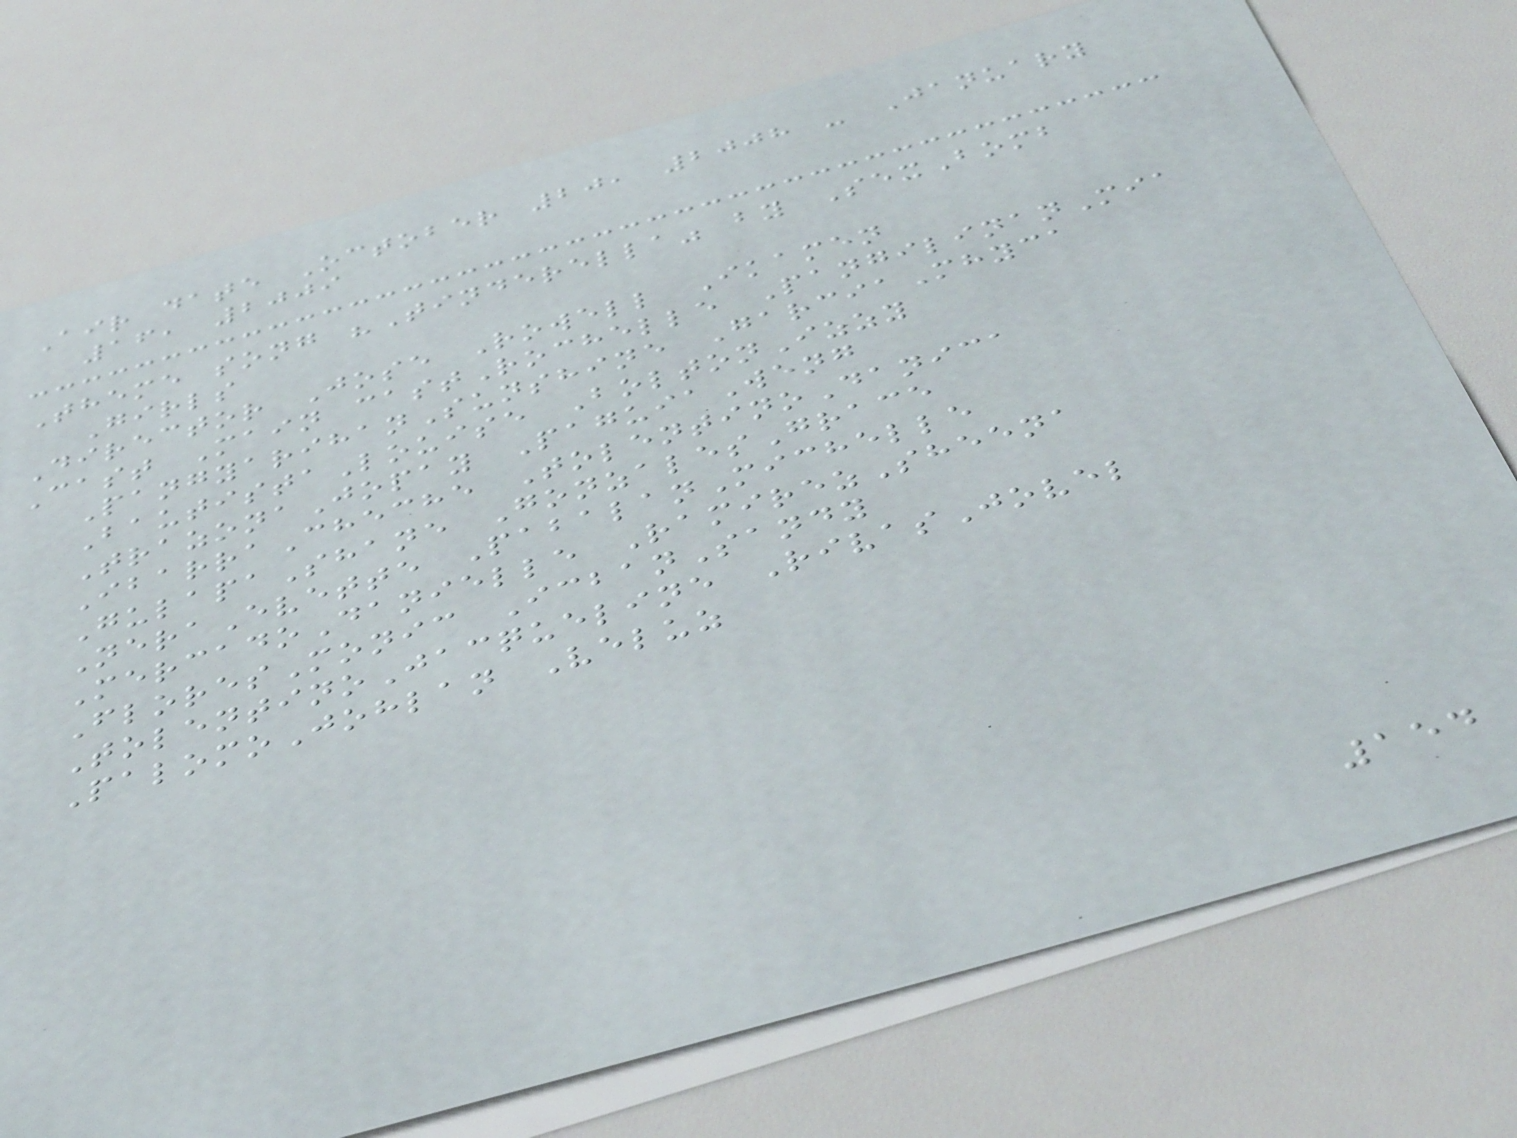Air date October 20, 2008 - January
16, 2009
Theme song "Tinderella" by SexBomb
Girls
Director Jose Rowell Ikamen
Cast Main castRochelle PangilinanMia
PangyarihanSunshine GarciaMhyca
BautistaLouise BoltonIzzy
TrazonaJopay PaguiaWeng
IbarraCheche TolentinoDanica
GulapaShane GonzalesGrace
NeraEvette PabalanMichelle
MercadoDanielle RamirezSheena
FloresMonic IcbanSandy
TolentinoJacqueline RivasJovel
PalomoJohlan Veluz
154
